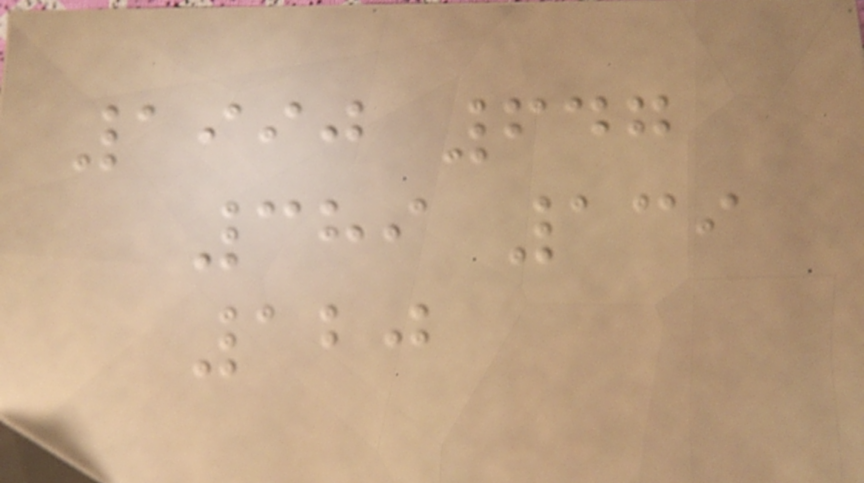1990 647
389 139
120
